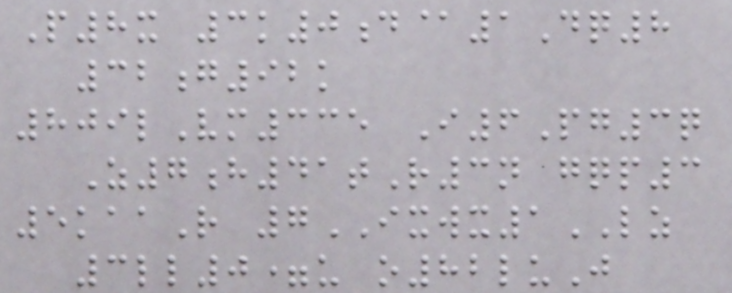P8x 3k0d@1Dq8
32g92k
809lVm335 I6Pg3q
Z7h41tR3n gqp3
5kaaR 7IXWX1LZ
3ll0=u o82luJ
